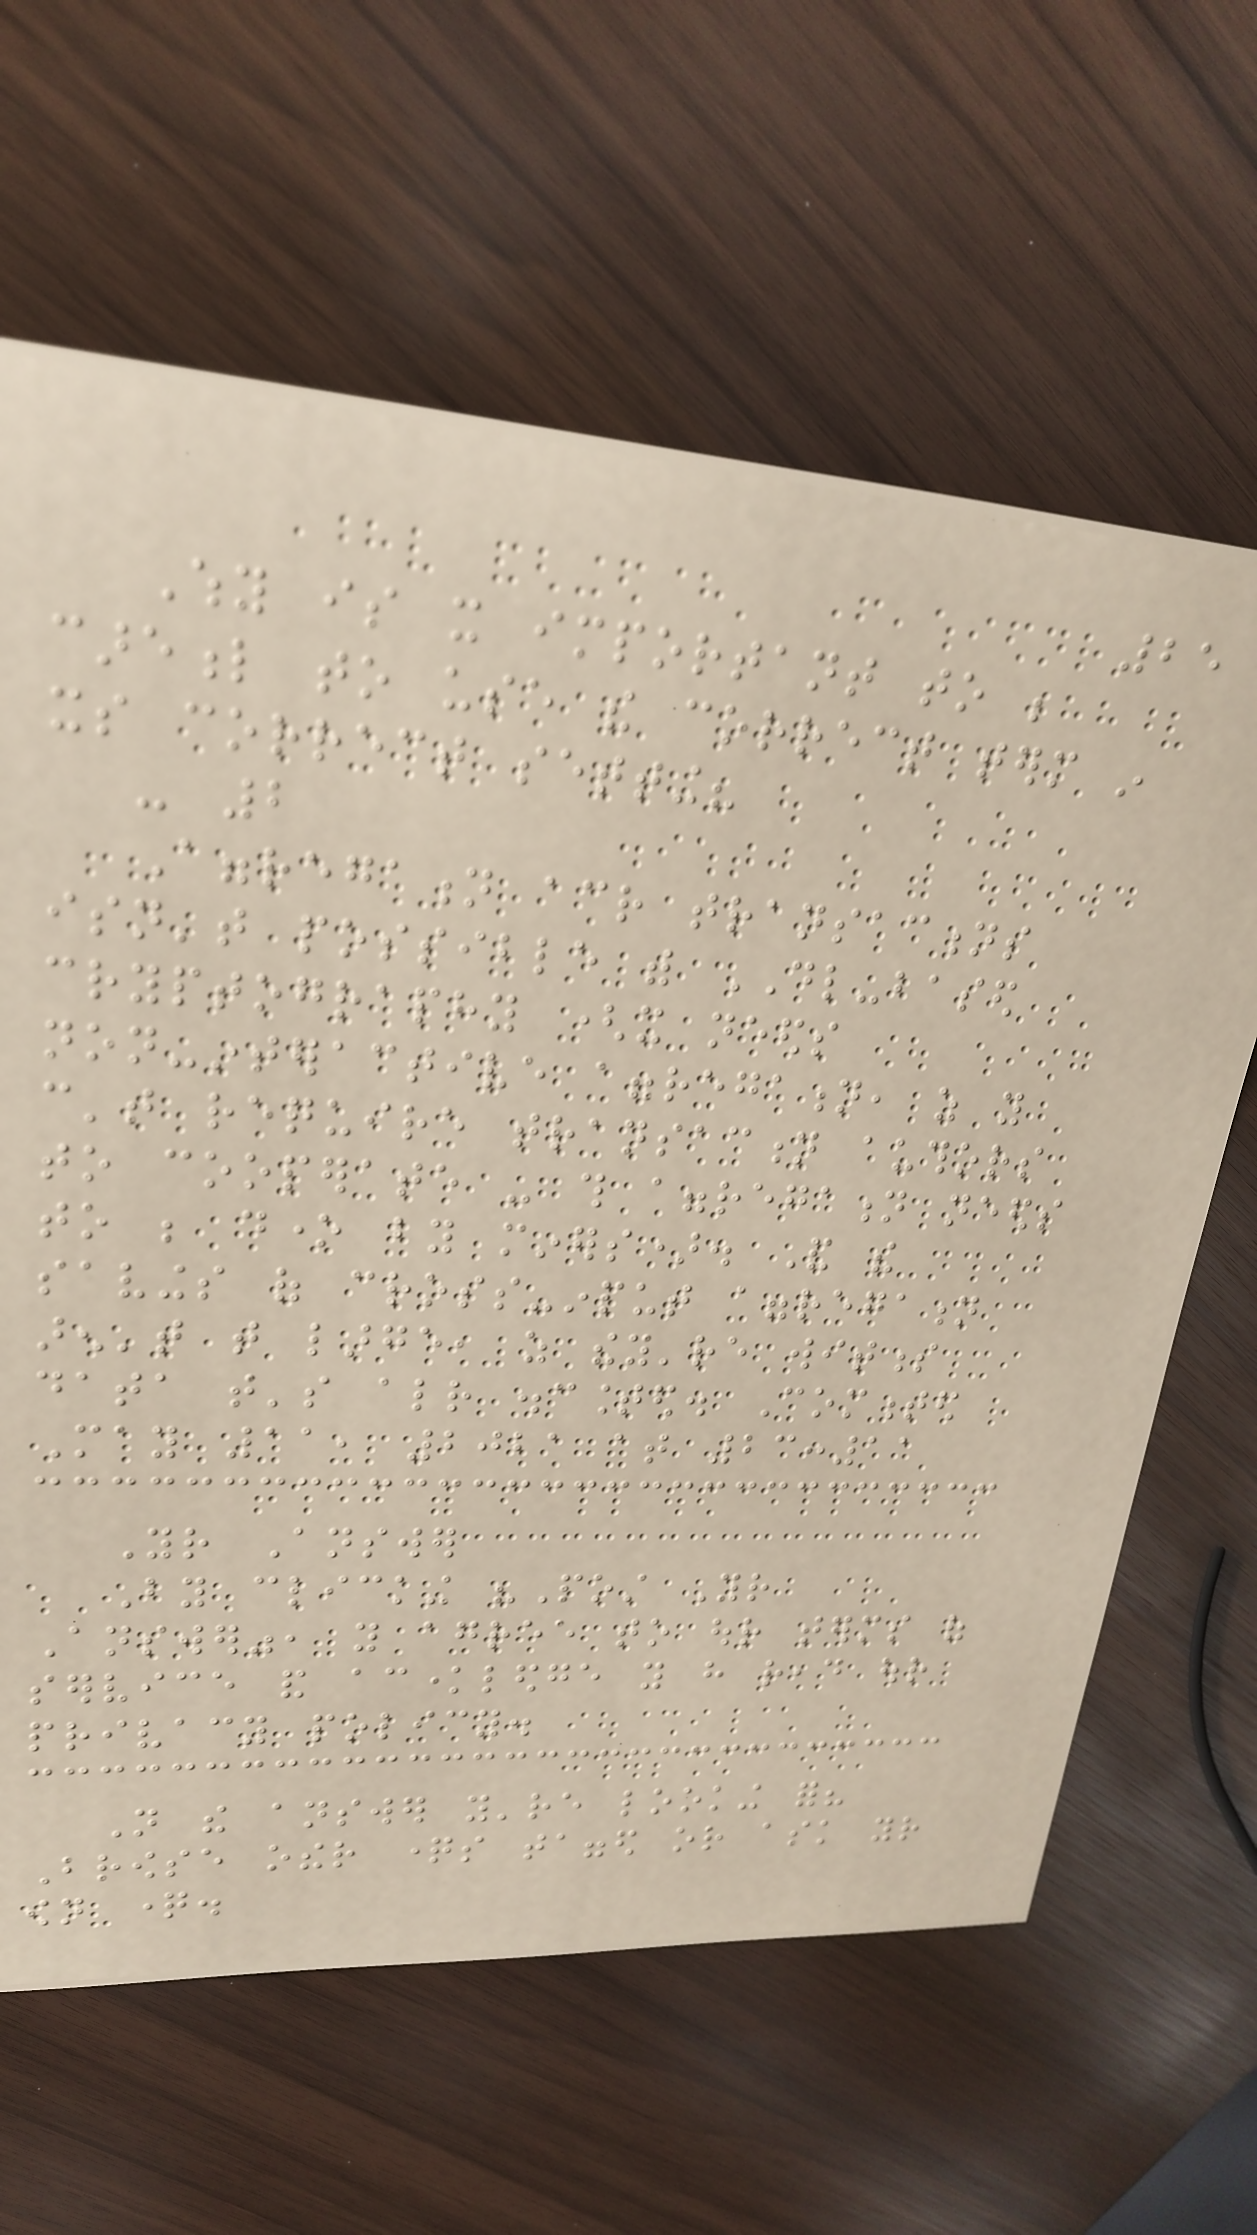25
Why is it important to be
careful to use the correct term in
its correct setting?
- 2
Aggregation across transactions
isn't possible with DL-based
cryptography (it needs
non-interactive aggregation, as you
can't require transaction authors
to cooperate - this aggregation needs
to be done by miners). And the
savings of cross-input aggregation
aren't that large, as they're witness
data that's already discounted. Commented
May 11, 2021 at 23:11
Your Answer
By clicking "Post Your
Answer", you agree to our terms of
service and acknowledge you have read our
privacy policy.
Not the answer you're looking for?
Browse other questions tagged or ask your
own question.
